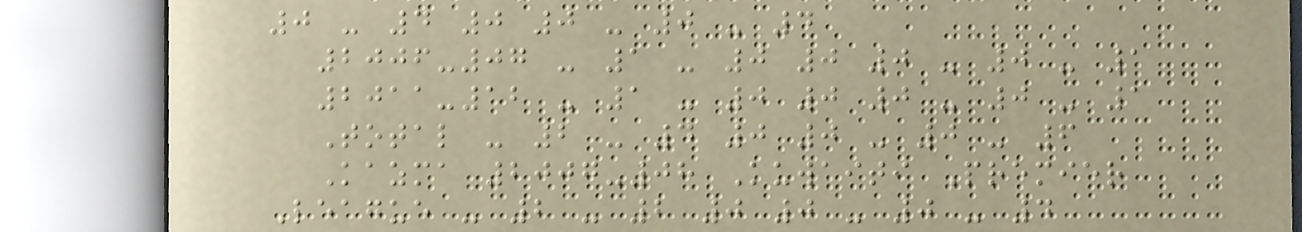0 - 4 0 0 - 0 - 4
2006-07 - 1 - 0 0 0 - 0 - 1
2011-12 - 1 - 0 0 0 - 0 - 1
Total - 2 - 4 0 0 - 0 - 6
Kazma 2007-08 Kuwaiti Premier
League - 2 - 2 0 0 - 0 - 4
